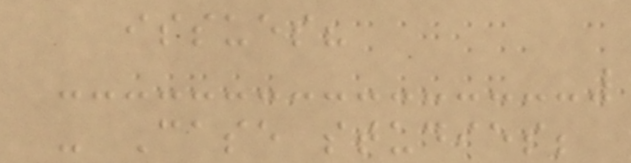issues?
- Case studies;
